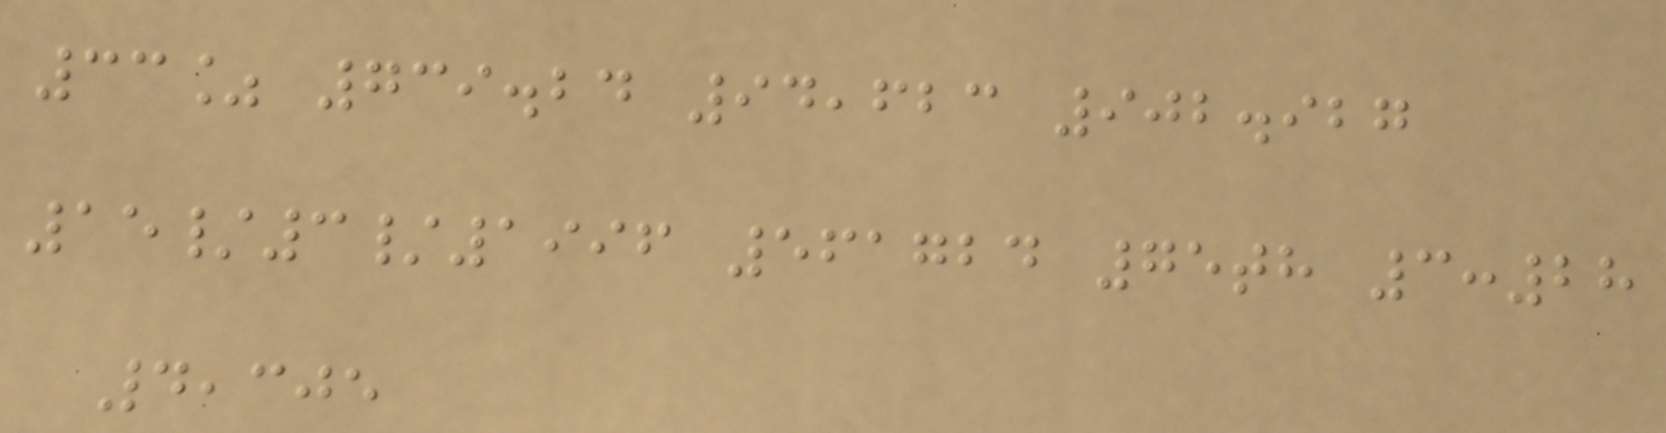33% 739.24 94,623 902.927
15/3/1996 561724 75th 3:28
4,305
